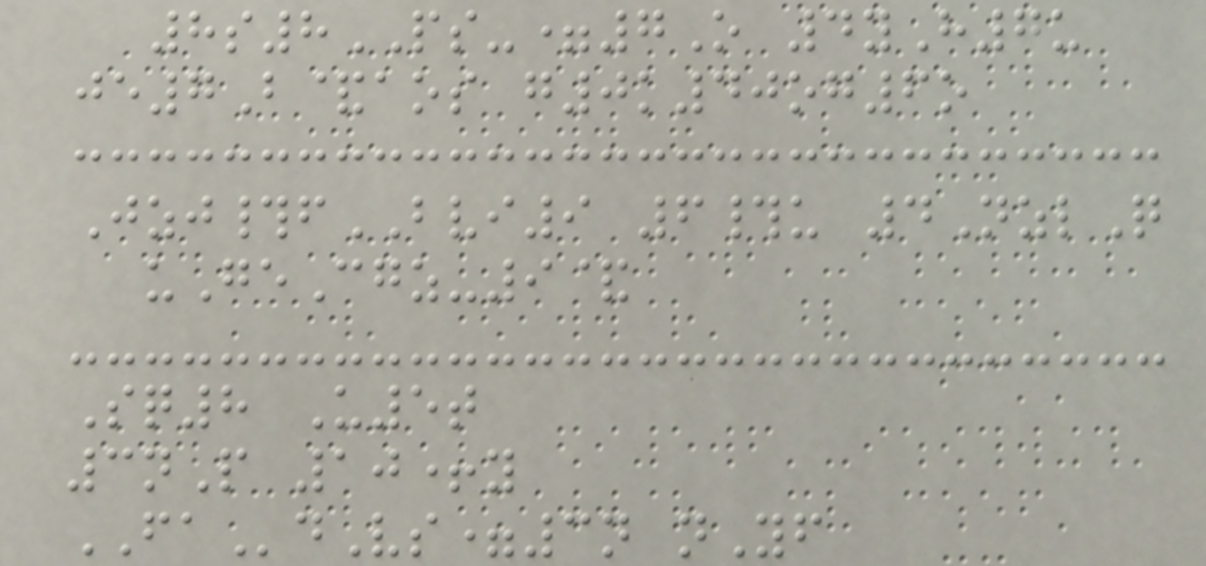8s8PS-=7O 4yH7u
je7B&aos g0k40og6o
Jzj#fBVI9 6#u 4NzlQ
uGeCgz-9&
Sq8 U5t
3nP 10+y
FAdVs=3n nYf
